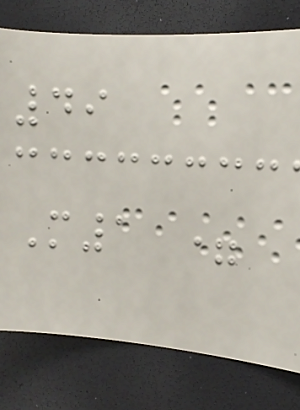49
M1 =
